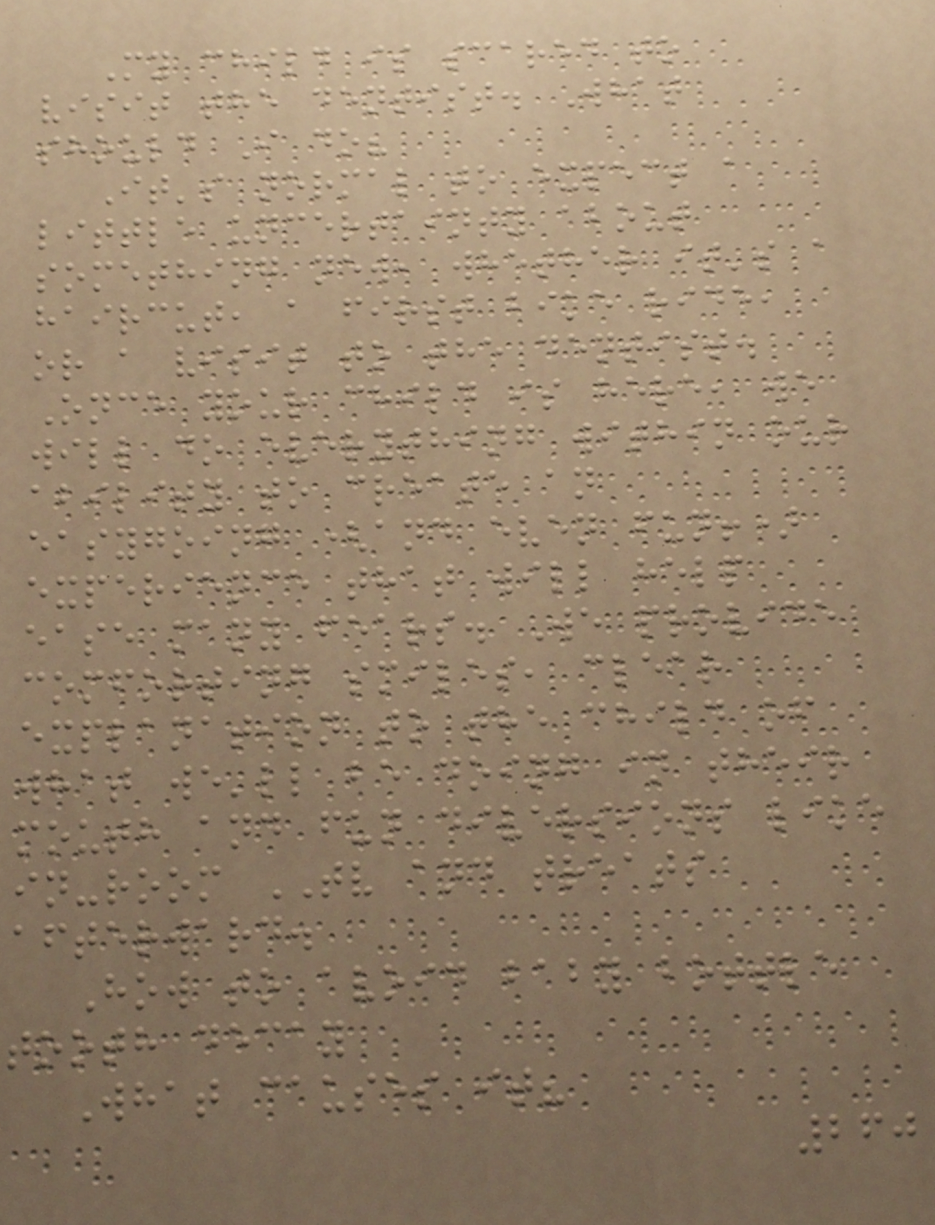My child is scared to
visit the dentist. What
should I do?
It's normal to expect a
little uncertainty about
something new, whether it's a
haircut, a first bike ride,
or a visit to the dentist.
Once your child is here, we
will do everything within our
ability to create an
easygoing (and even fun!)
experience that will help
ease many fears. We provide
comforting smiles, clear
explanation to the child of
what we'll be doing in their
mouth and fun diversions like
in-room TV and treats
afterward.
How to avoid baby bottle
tooth decay
What causes it?
260
